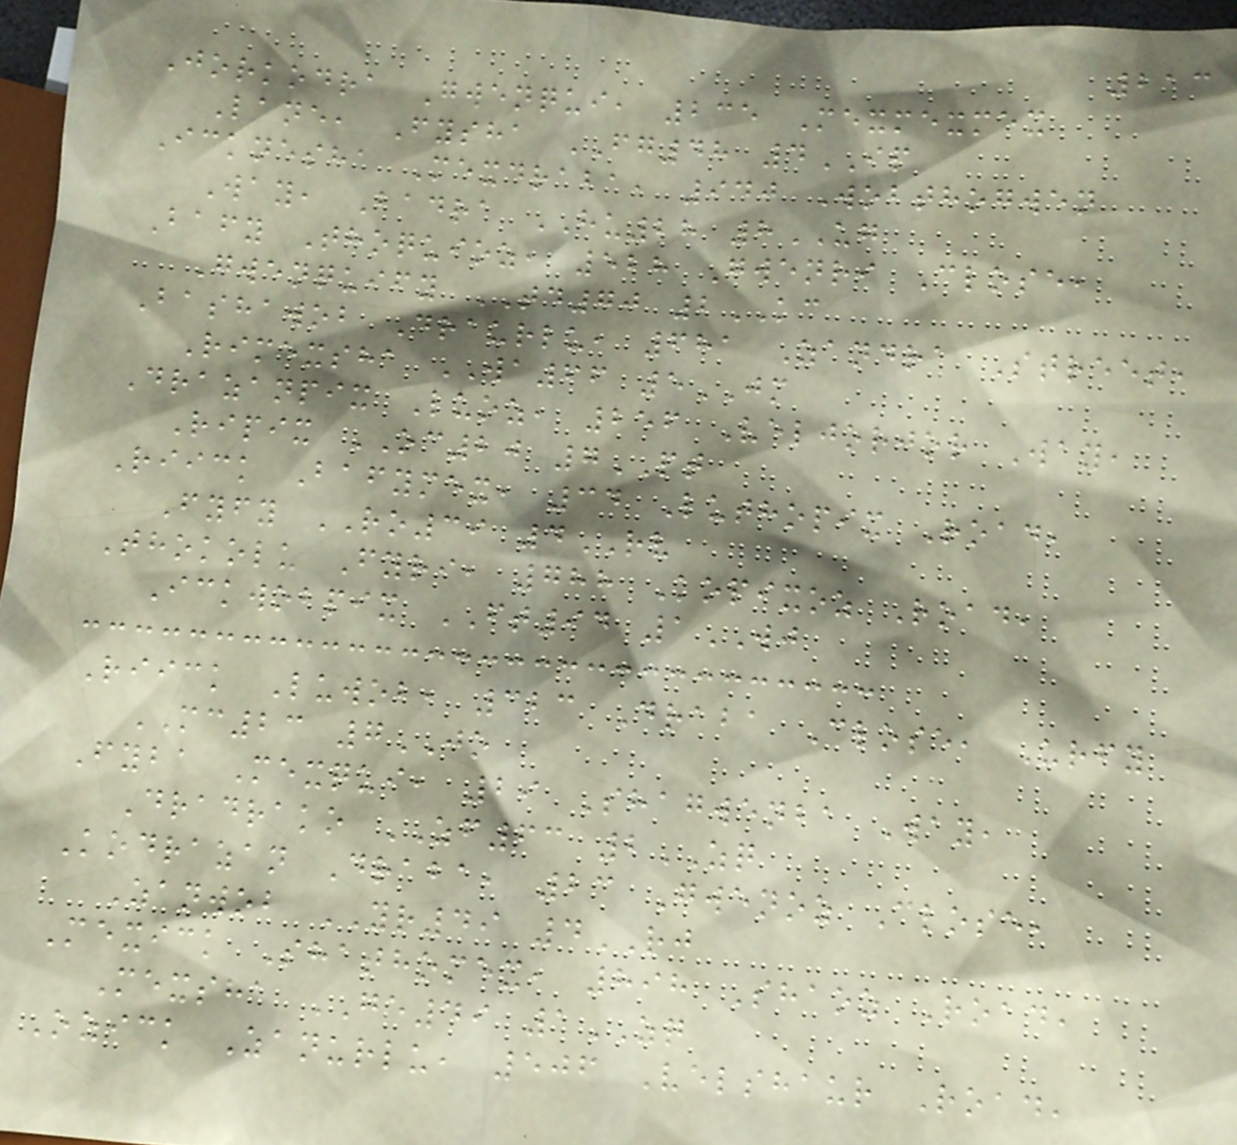213
Jorkodra Gwenqui, 235 Mexmexmex
Lane, Fysha FG48 4IP
Icknesha Mexdraba, 940 Wobthogwen
Way, Badra HU28 8UG
Bafy Thoquioz, 528 Gwenri Close,
Gwenquify TD70 2KC
Bashawob Draurlu, 681 Zandra Street,
Rimexsha WA66 5JM
Drazanpix Luoz, 256 Veljorjor Way,
Ripix OC20 7PT
Riick Bafymex, 34 Luthopix Road,
Fyfy RO39 4RV
Thokolu Fyri, 788 Kopixoz Road,
Ickwobpix FT94 1WJ
Riick Luwob, 323 Draba Close, Urfy
MC23 7JO
Fyba Mexqui, 29 Shagwenba Way,
Dradrako ZF63 2ZQ
Kodrazan Draba, 23 Gwenoz Close,
Zanwob YR49 4RJ
Mexick Shathomex, 898 Shaoz Road,
Mexsha GE49 1ZQ
Ozick Zanurlu, 506 Velshaur Road,
